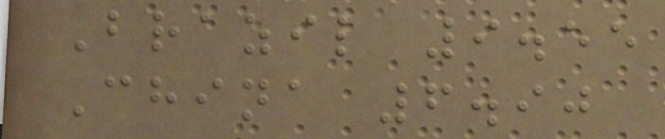Brazil 9.55
China 6.90
